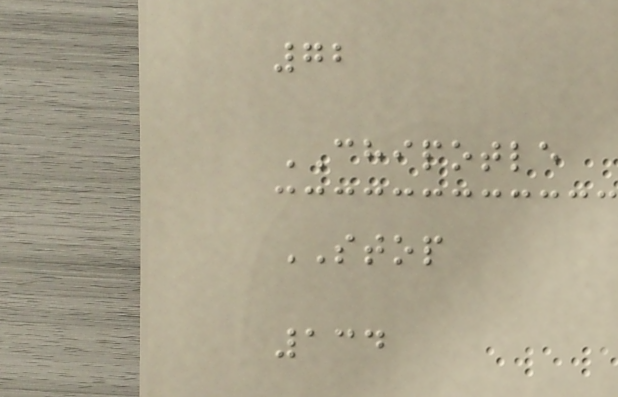72
CHIPOTLE
STOP
134
